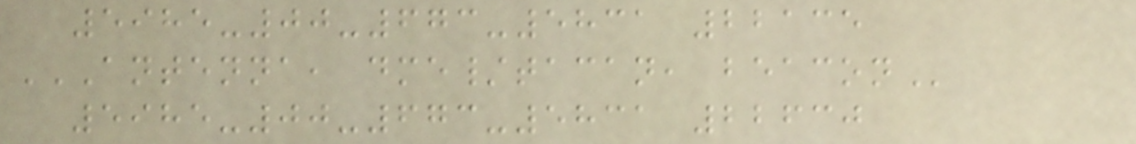5985-00-673-5831 22135
ANTENNA, DME/TACAN, BEACON
5985-00-673-5831 22630
